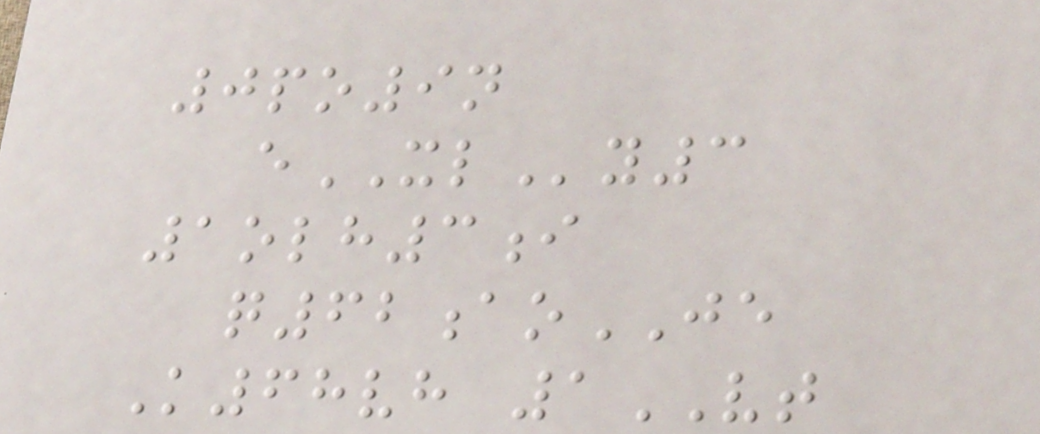0po9n
eXLy3
1olh3i
q62aoJE
K68vh 1VT
